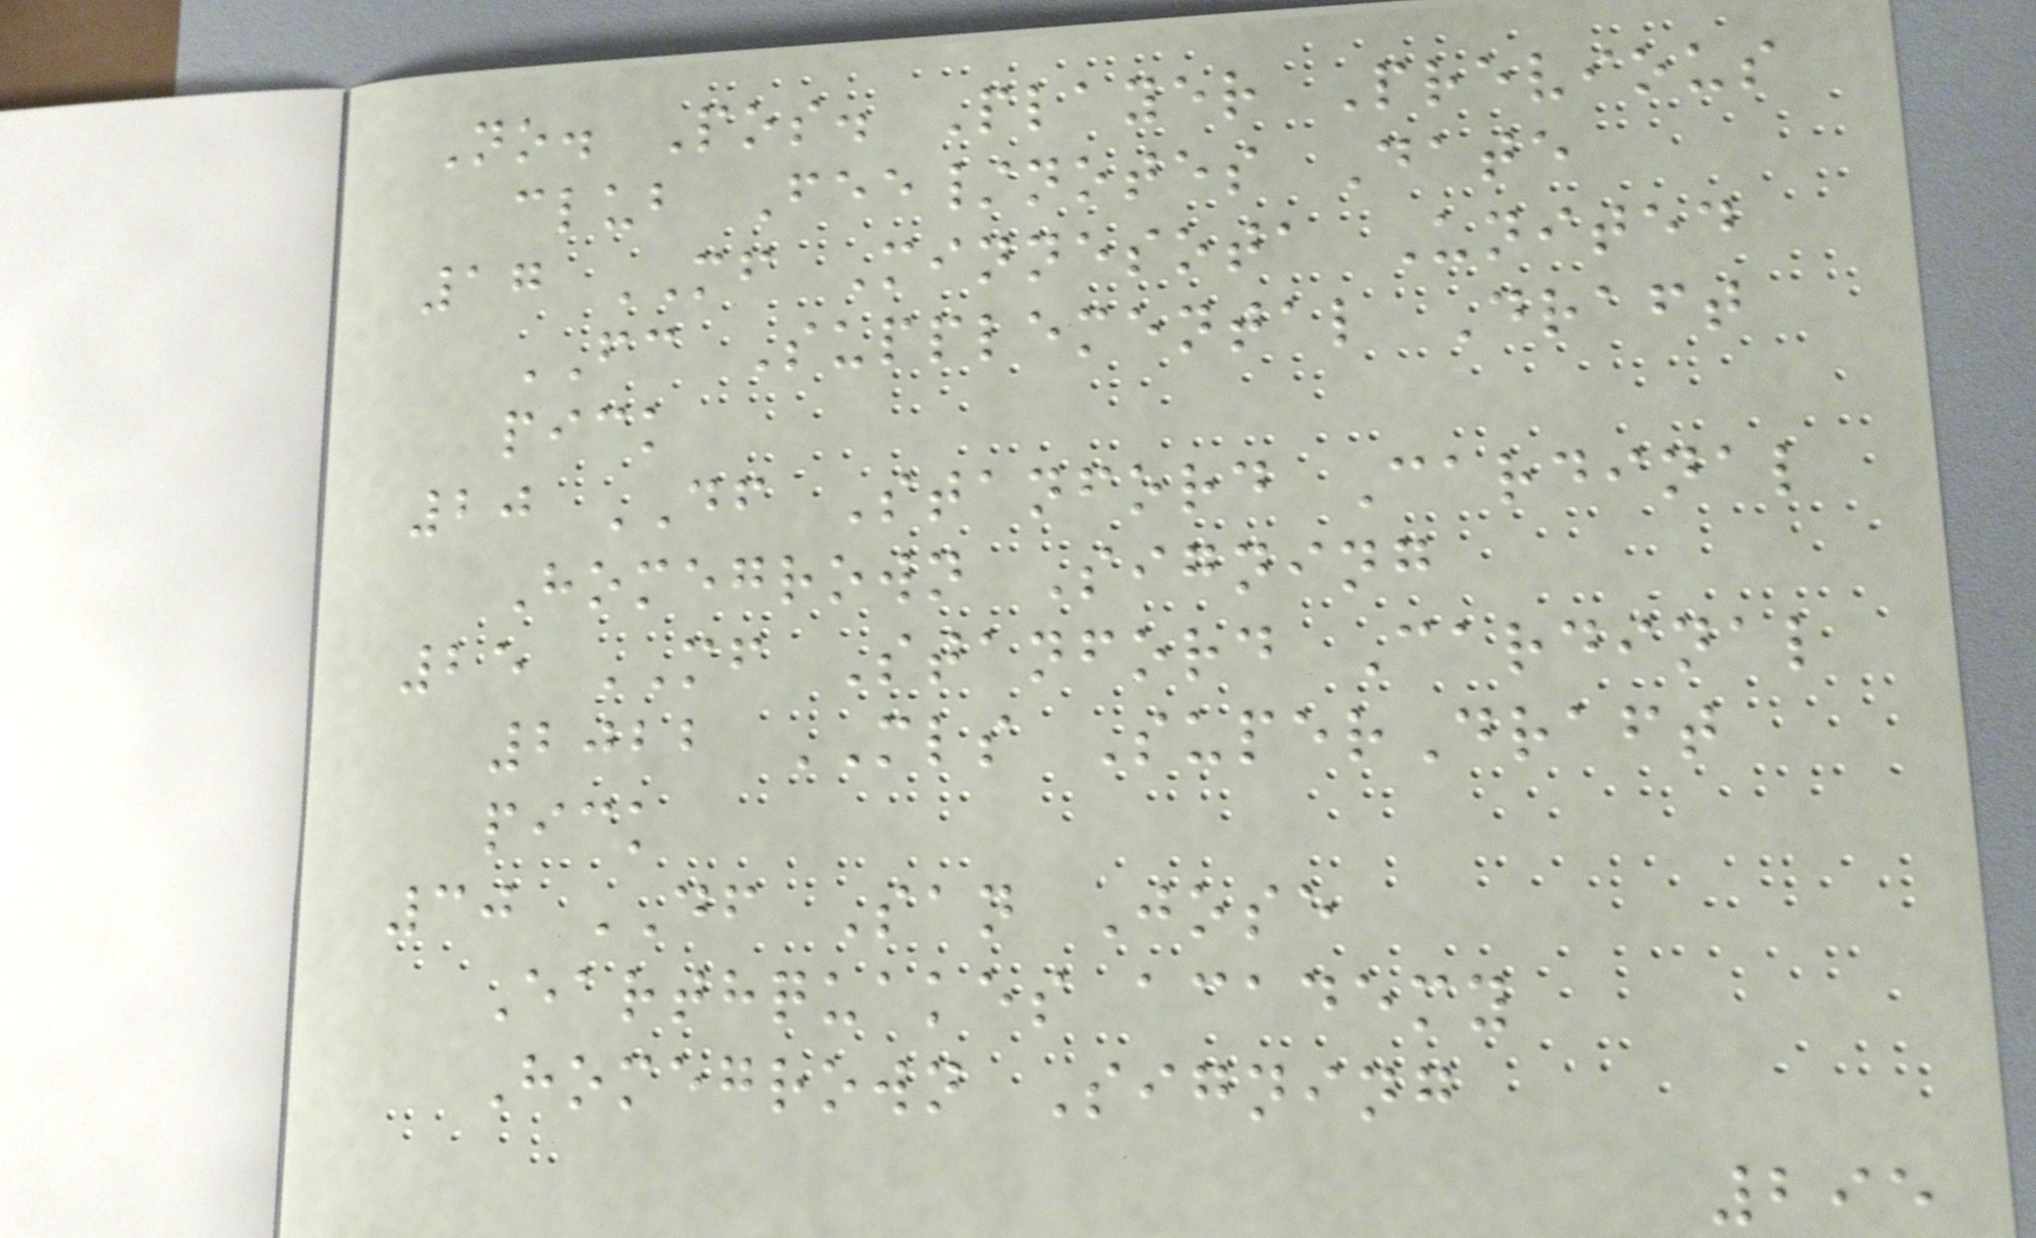No. Pos. Player Previous
club Fee/notes Date
17 MF Minnesota United
FC Supplemental Draft
pick
20 DF Stanford Cardinal
Homegrown Signing
25 MF Stanford Cardinal
2022 MLS SuperDraft
pick
30 DF San Jose
Earthquakes academy
Homegrown Signing
295
